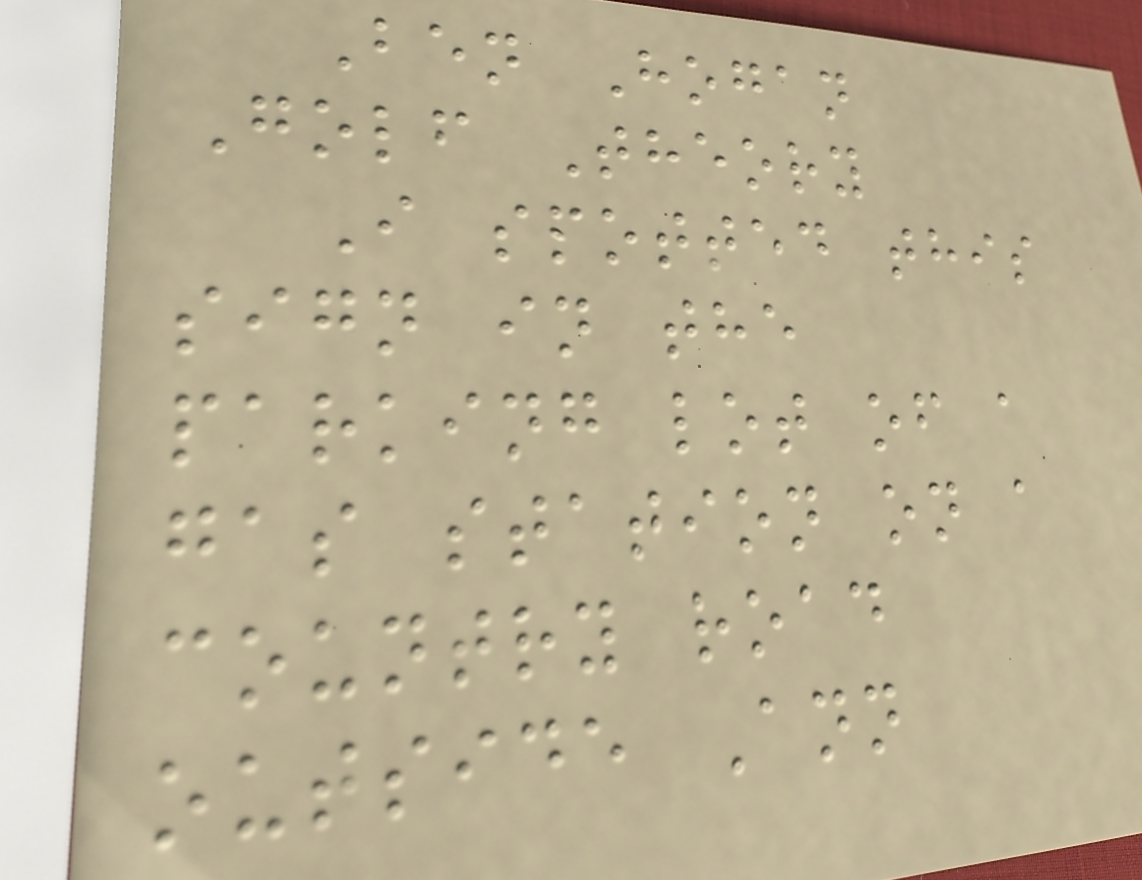Ben Hogan
Golf Theory
I spotted this
sign in the
parking lot of a
gas station on a
country road
outside Ann
